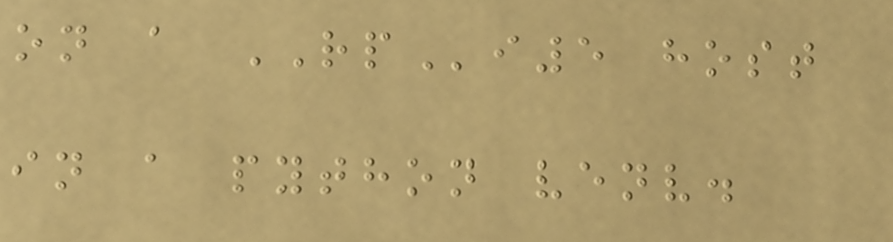on a RPi5 host
in a python venv.
